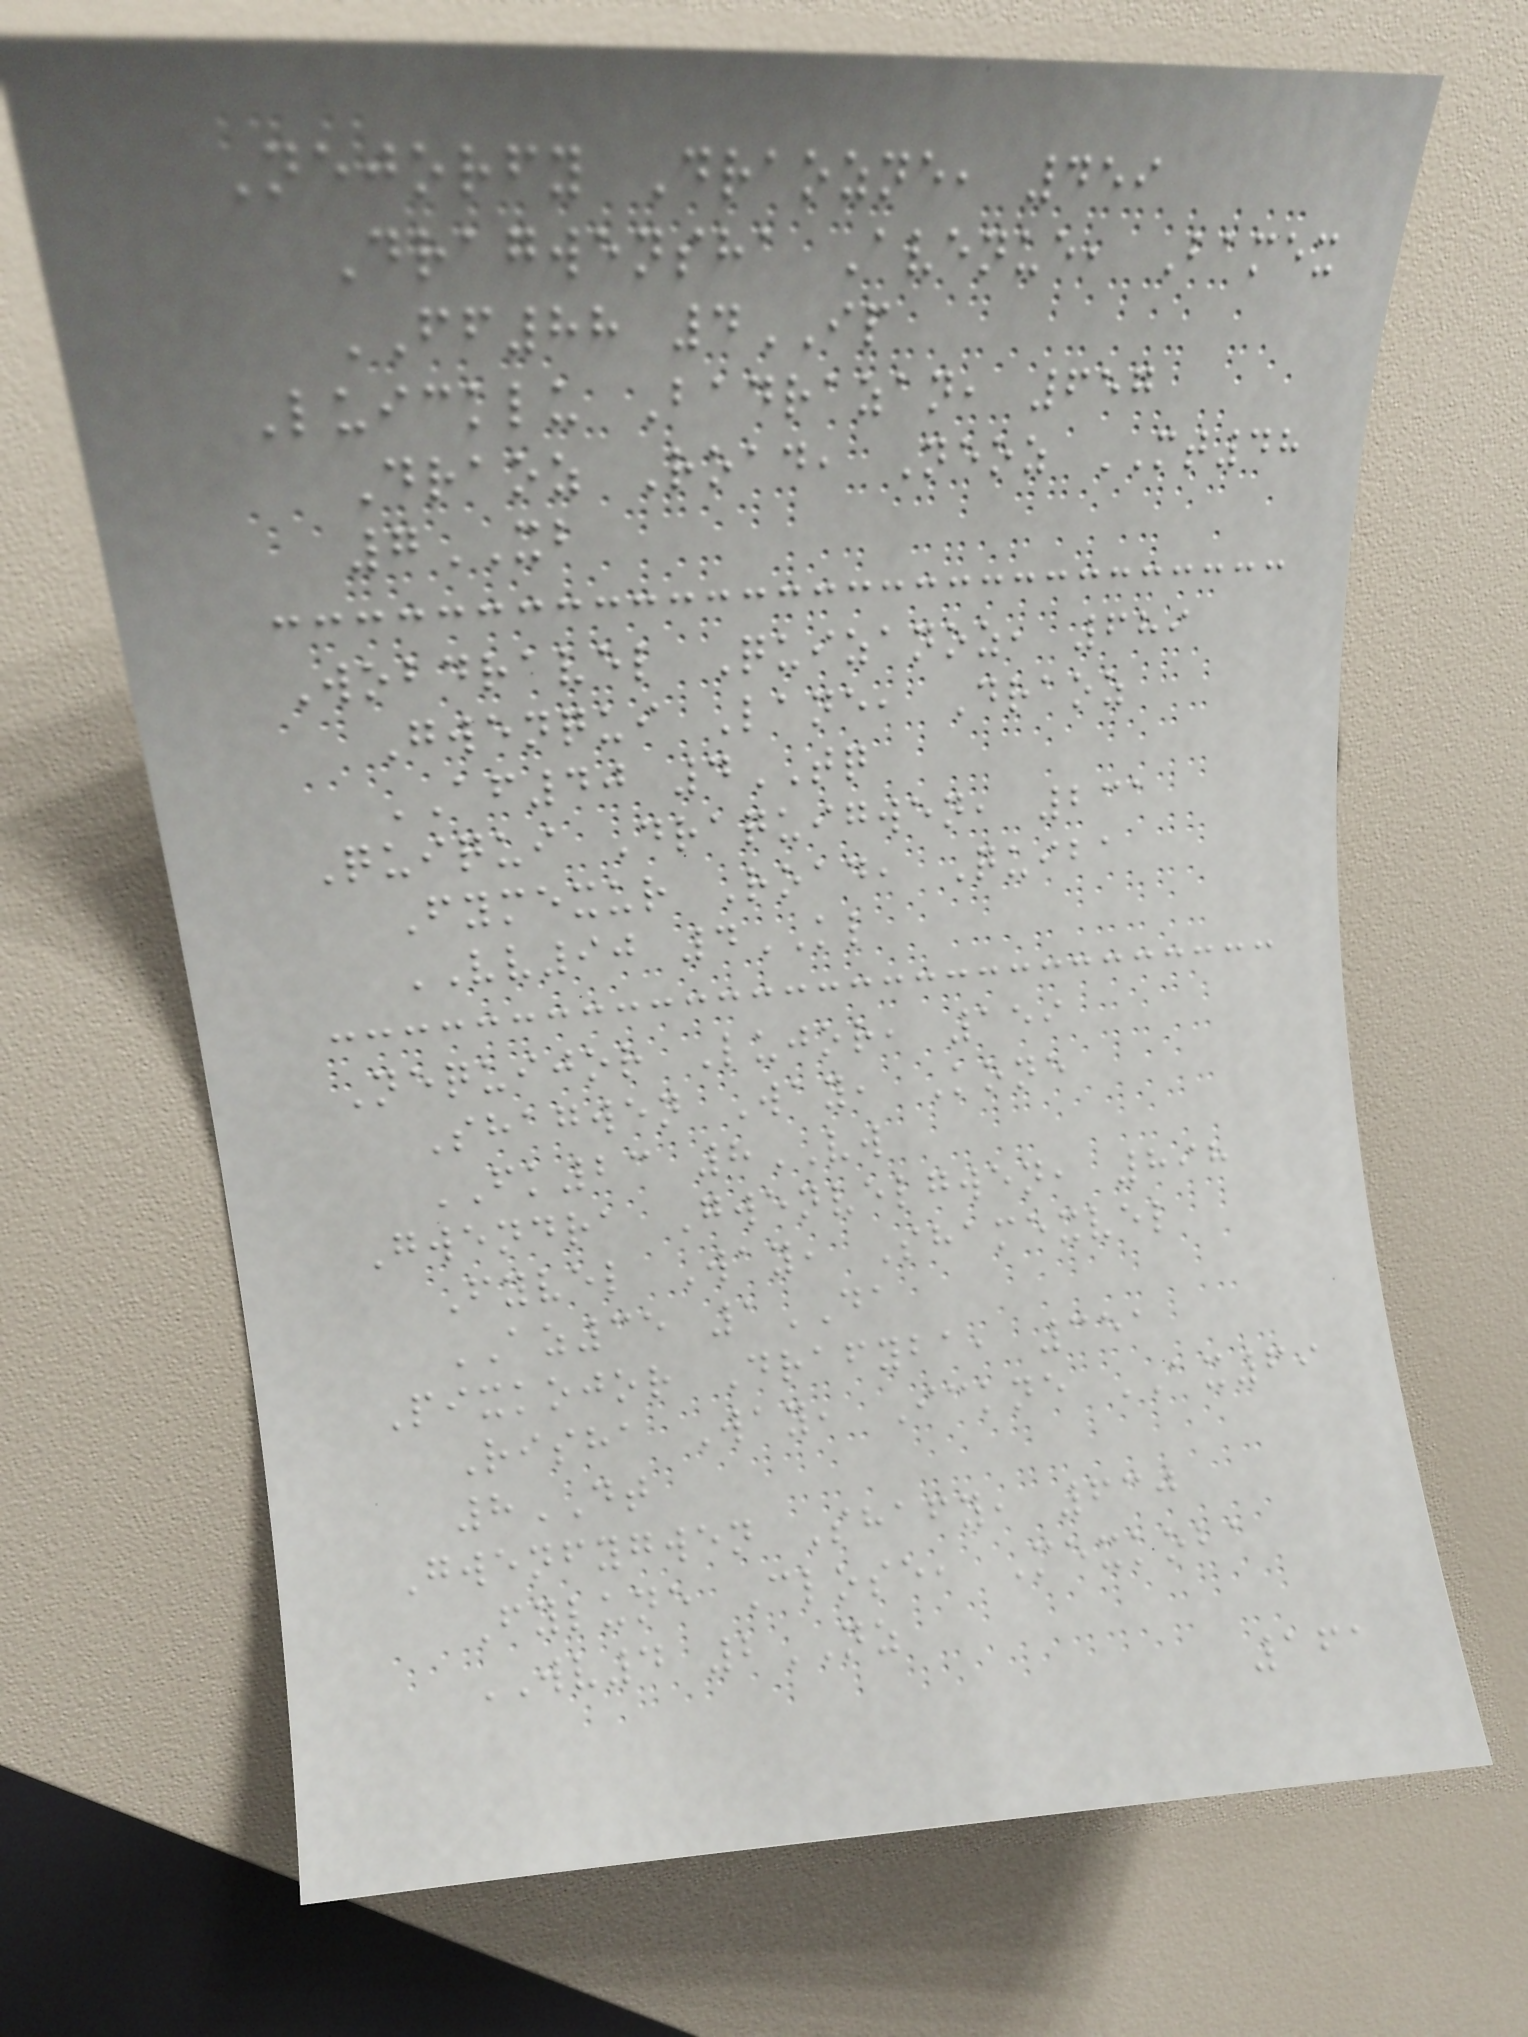Nejorfy Draozne, 459
Dragwensha Avenue, Bamex
FF88 4IP
Luicklu Badrazan, 657
Draoz Road, Neoz MT48
7XB
Wobdravel Quizanoz, 689
Gwenqui Lane, Draoz
AF40 4TQ
Quiqui Draquigwen, 231
Fymexur Road, Quiba
VV90 4KL
Nequijor Lujor, 159
Shagwen Way, Kone
FK23 8VW
Gwendra Gwenvelgwen, 898
Fyvel Way, Shamexvel
AZ35 1DA
Pixkojor Drafyba, 351
Risha Way, Ickne AX69
8DT
Gwenfygwen Shafy, 630
Fylune Close, Mexkoba
WV4 2NZ
161
